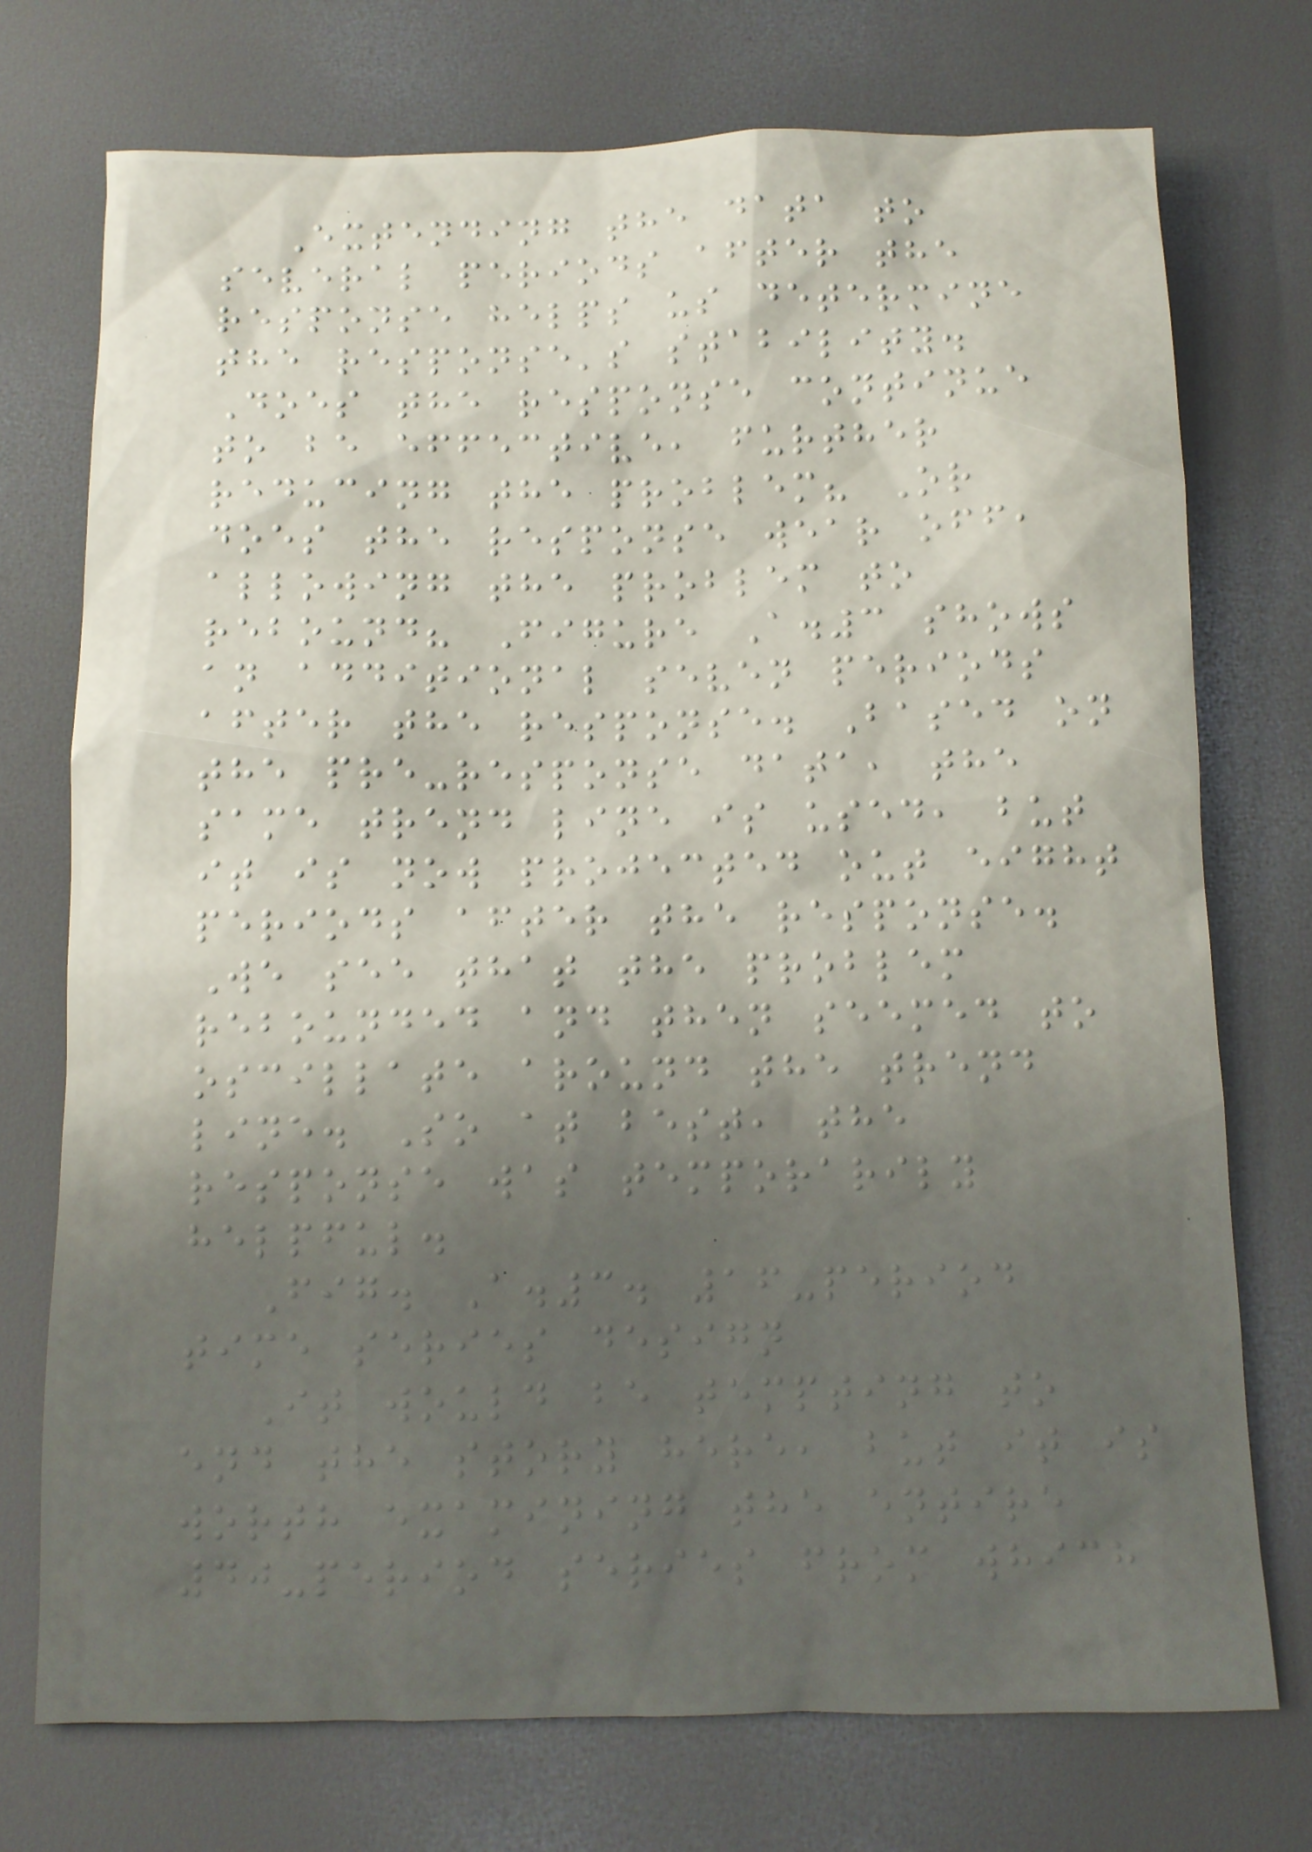Extending the data to
several periods after the
response helps us determine
the response's stability.
Does the response continue
to be effective, further
reducing the problem? Or
does the response wear off,
allowing the problem to
rebound? Figure A.3 shows
an additional seven periods
after the response. Based on
the pre-response data, the
same trend line is used, but
it is now projected out eight
periods after the response.
We see that the problem
rebounded and then seemed to
oscillate around the trend
line. So at best, the
response was temporarily
helpful.
Fig. A.3. 16-period
time series design
It would be tempting to
end the story here, but it is
worth examining the entire
40-period series from which
